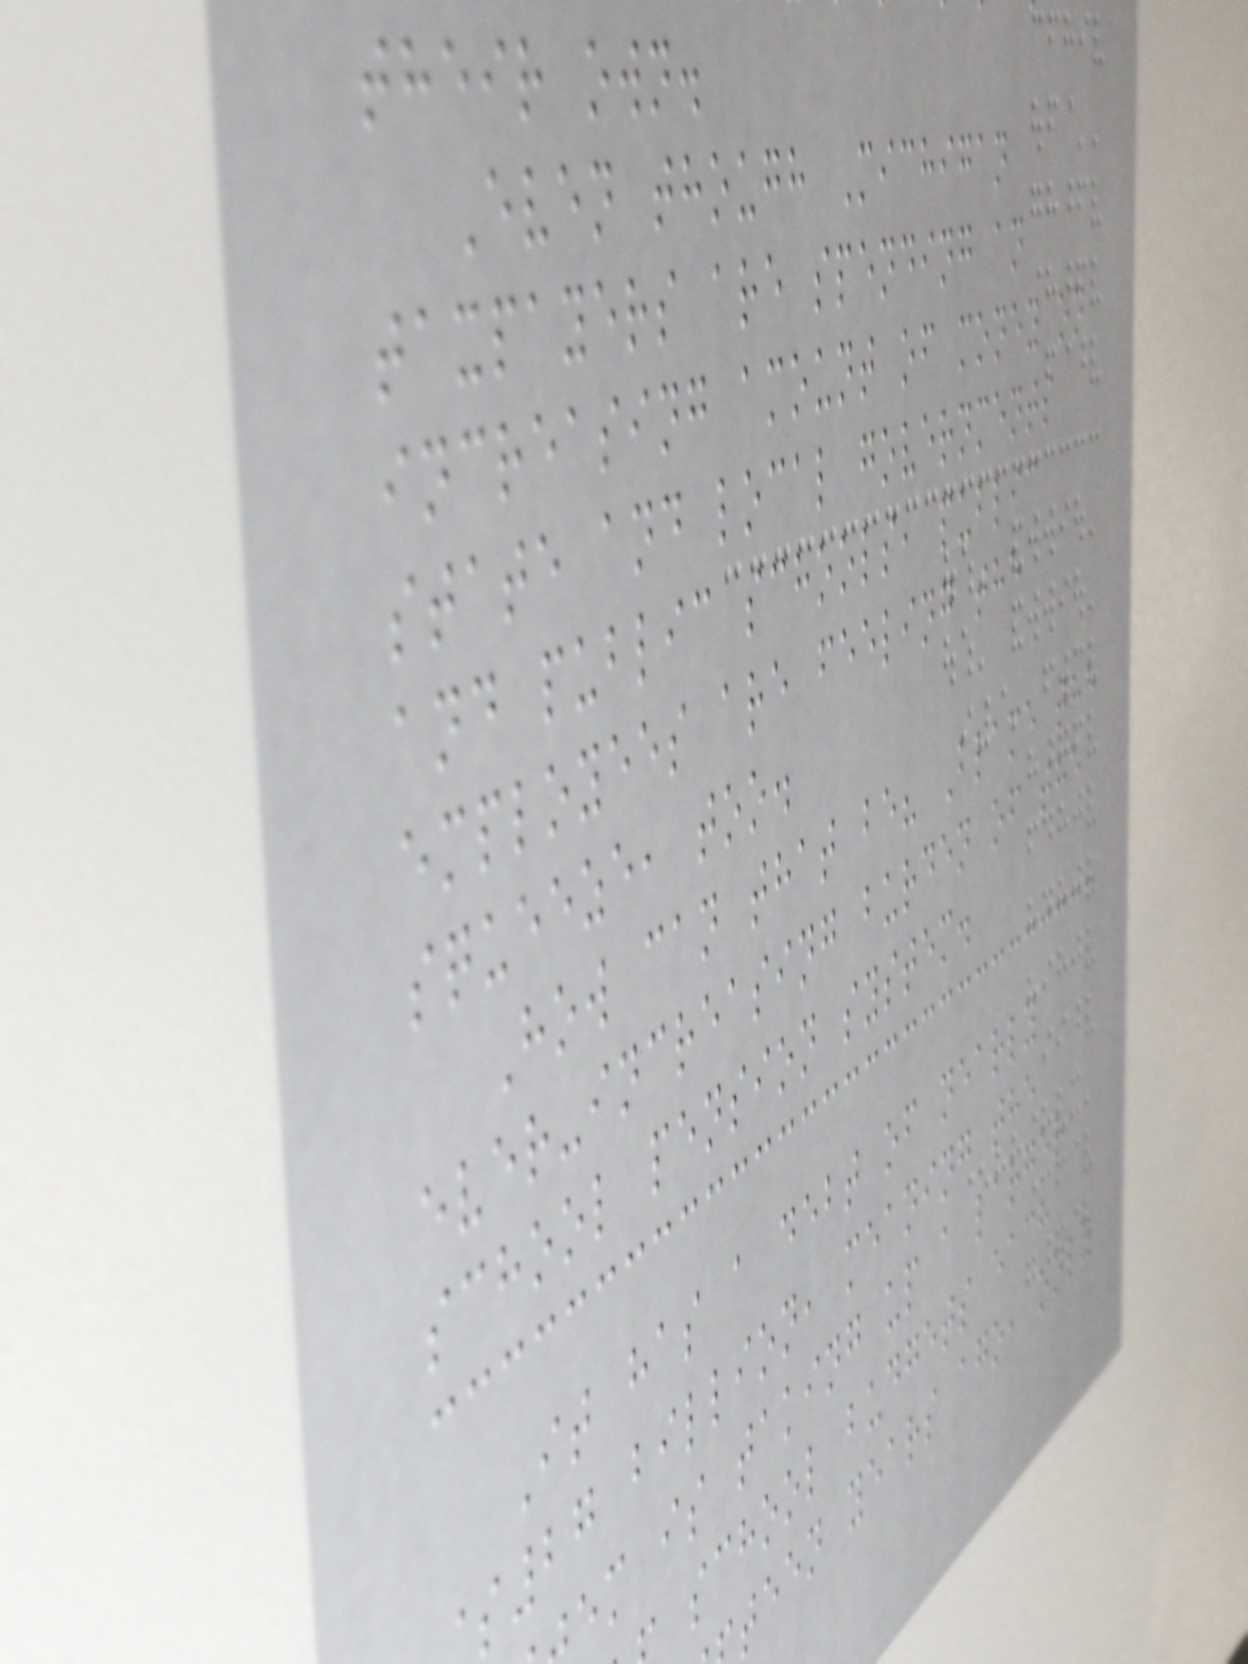their own.
Even though Michigan
taxpayers are spending an
increasing amount of money on
state and local governments
and public schools, public
employees are feeling the
squeeze, too.
How can that be? Blame the
ever-increasing burden of the
school pension system.
It has a debt of nearly
27 billion, meaning the
em is taking up a larger
school budgets each
teen years ago, only
